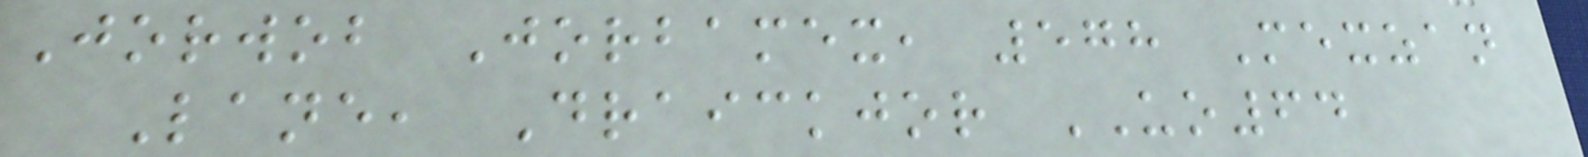Jorwob Jorbamex, 578 Mexzan
Lane, Draickjor UO64
